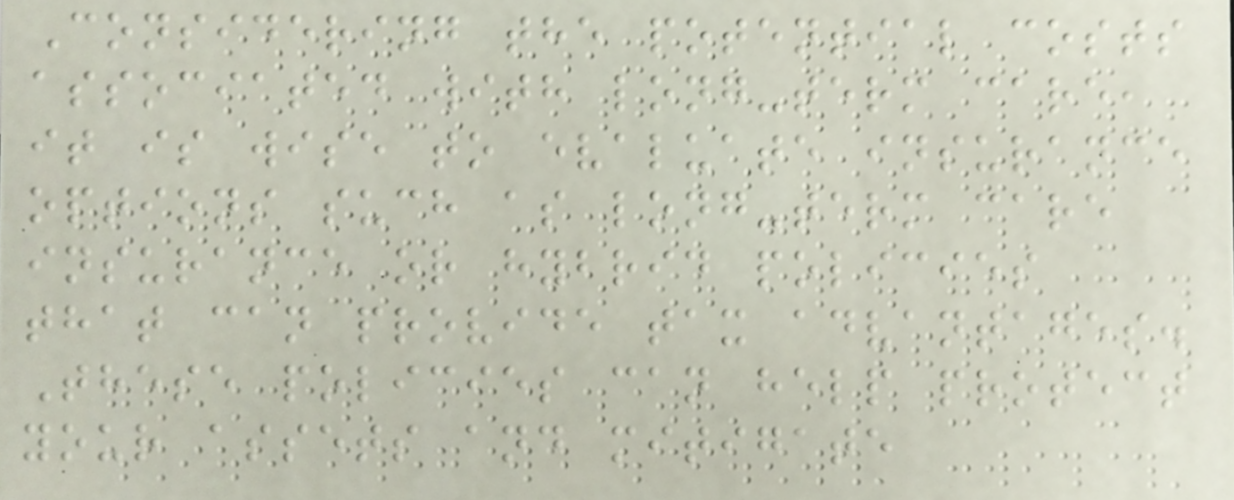Considering the potential costs
associated with long-term care,
it is wise to evaluate insurance
options such as long-term care
insurance or hybrid policies
that can provide tax advantages.
These policies can help protect
your assets and mitigate
